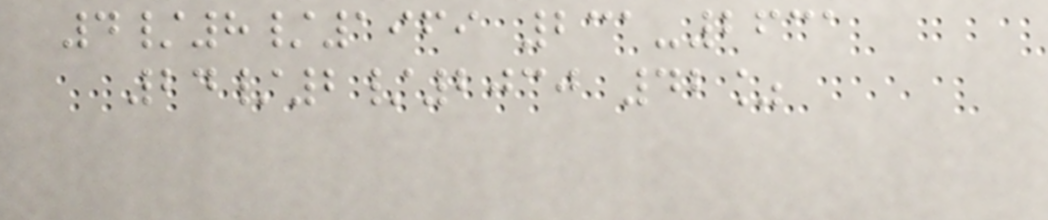4/8/1969 231-2631
24/2/2030 42%
